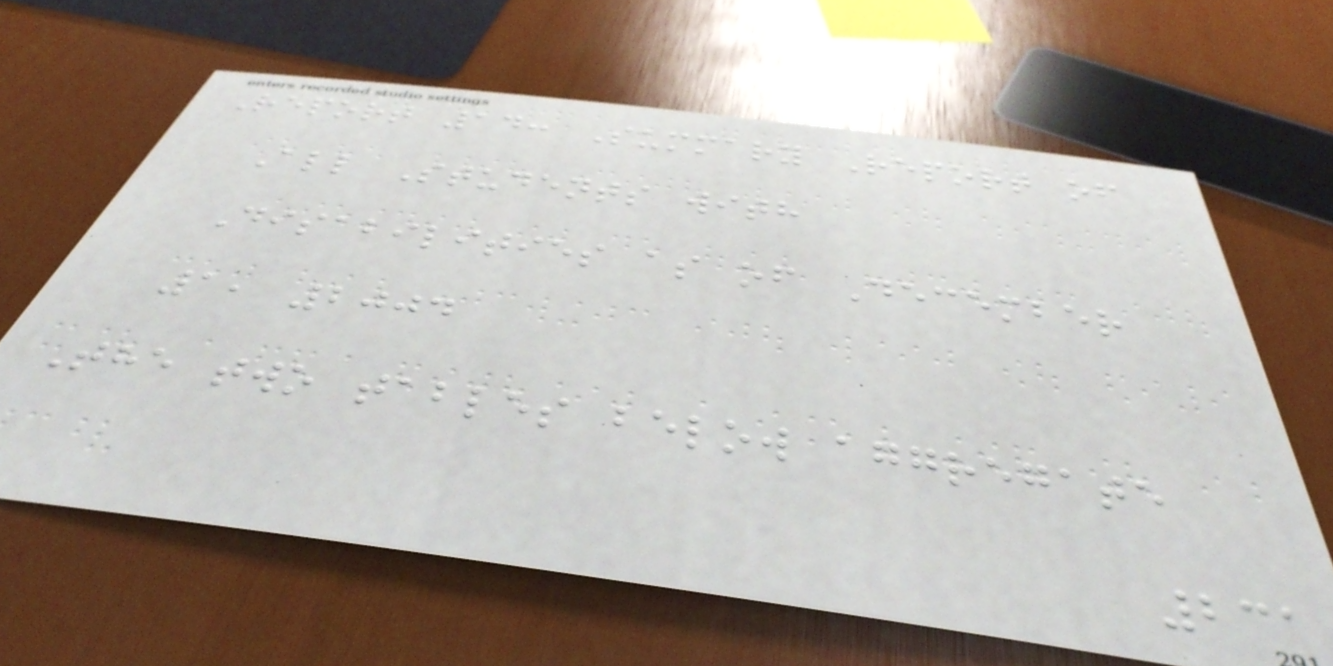Report 14: Summary Report of
All Students with
Disabilities as of December
1, 2004
The two tables below aggregate
231
